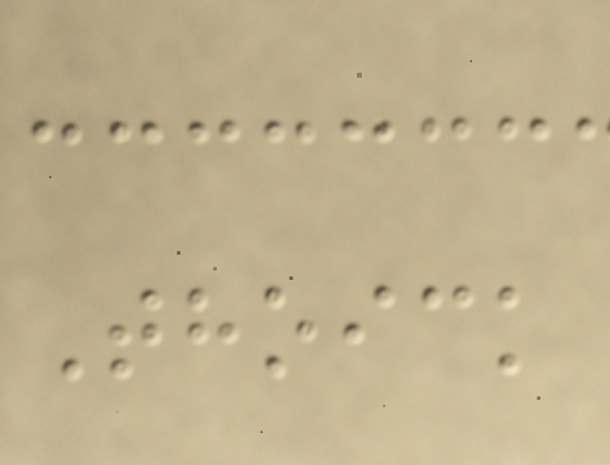Thoick
